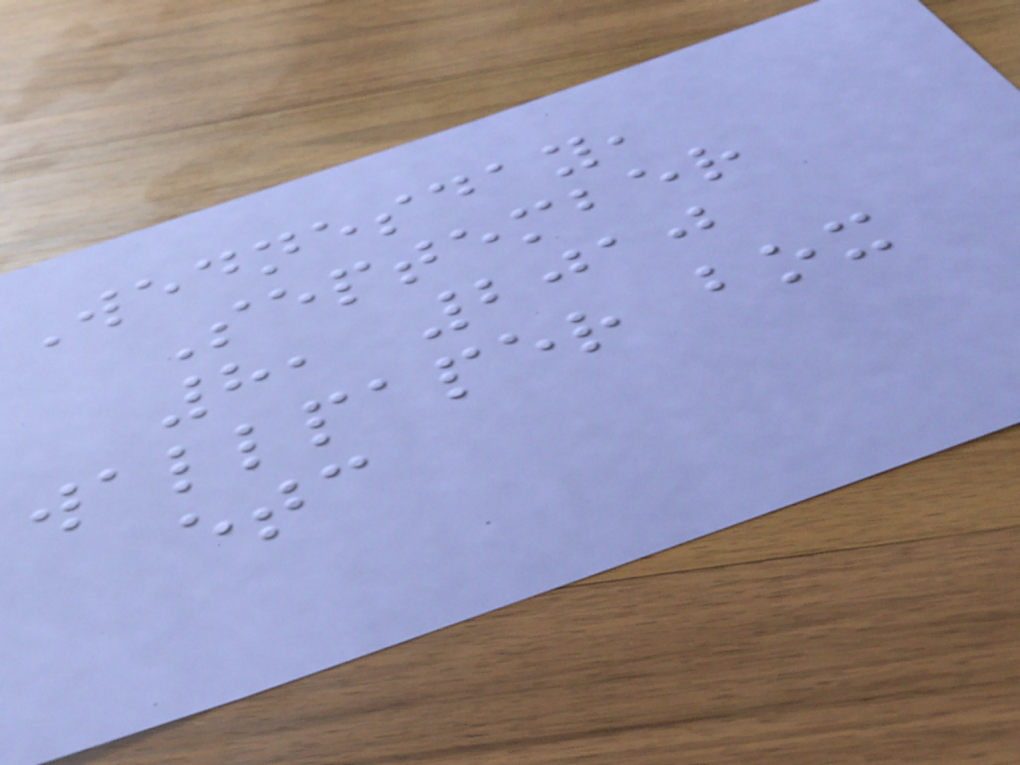Wednesday,
September
8, 2010
wallpaper box
etc
